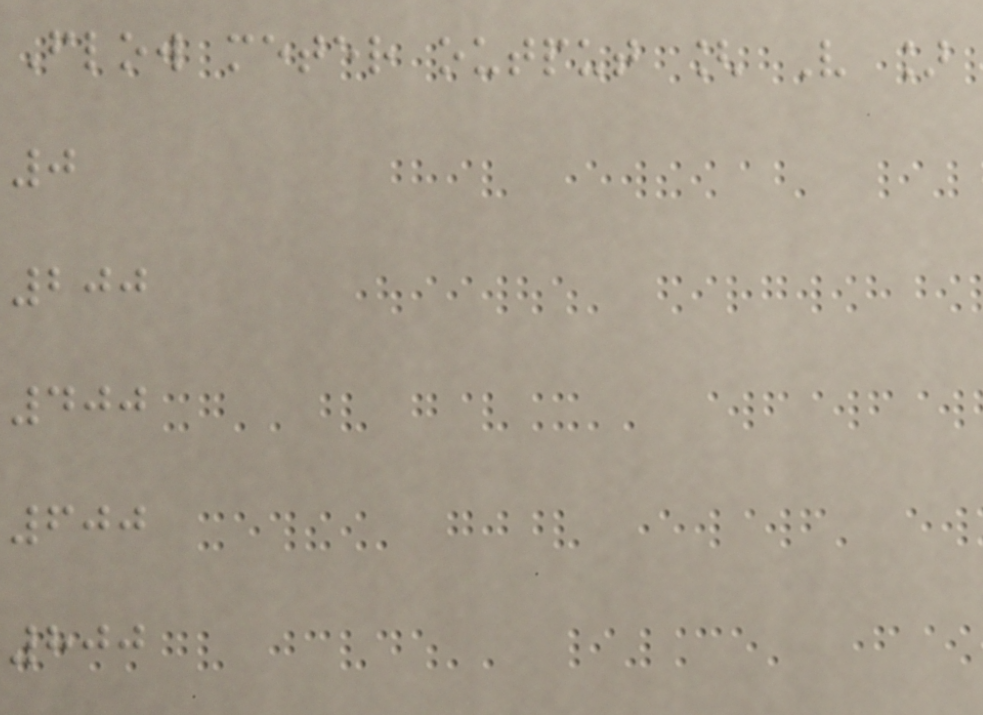Flow meter output [ V ]
0
200
400
600
800
